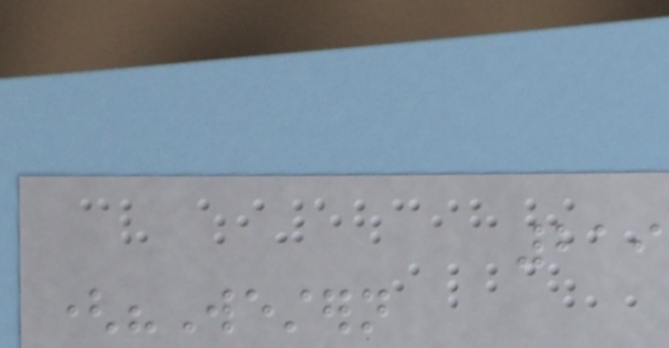219
("Western
